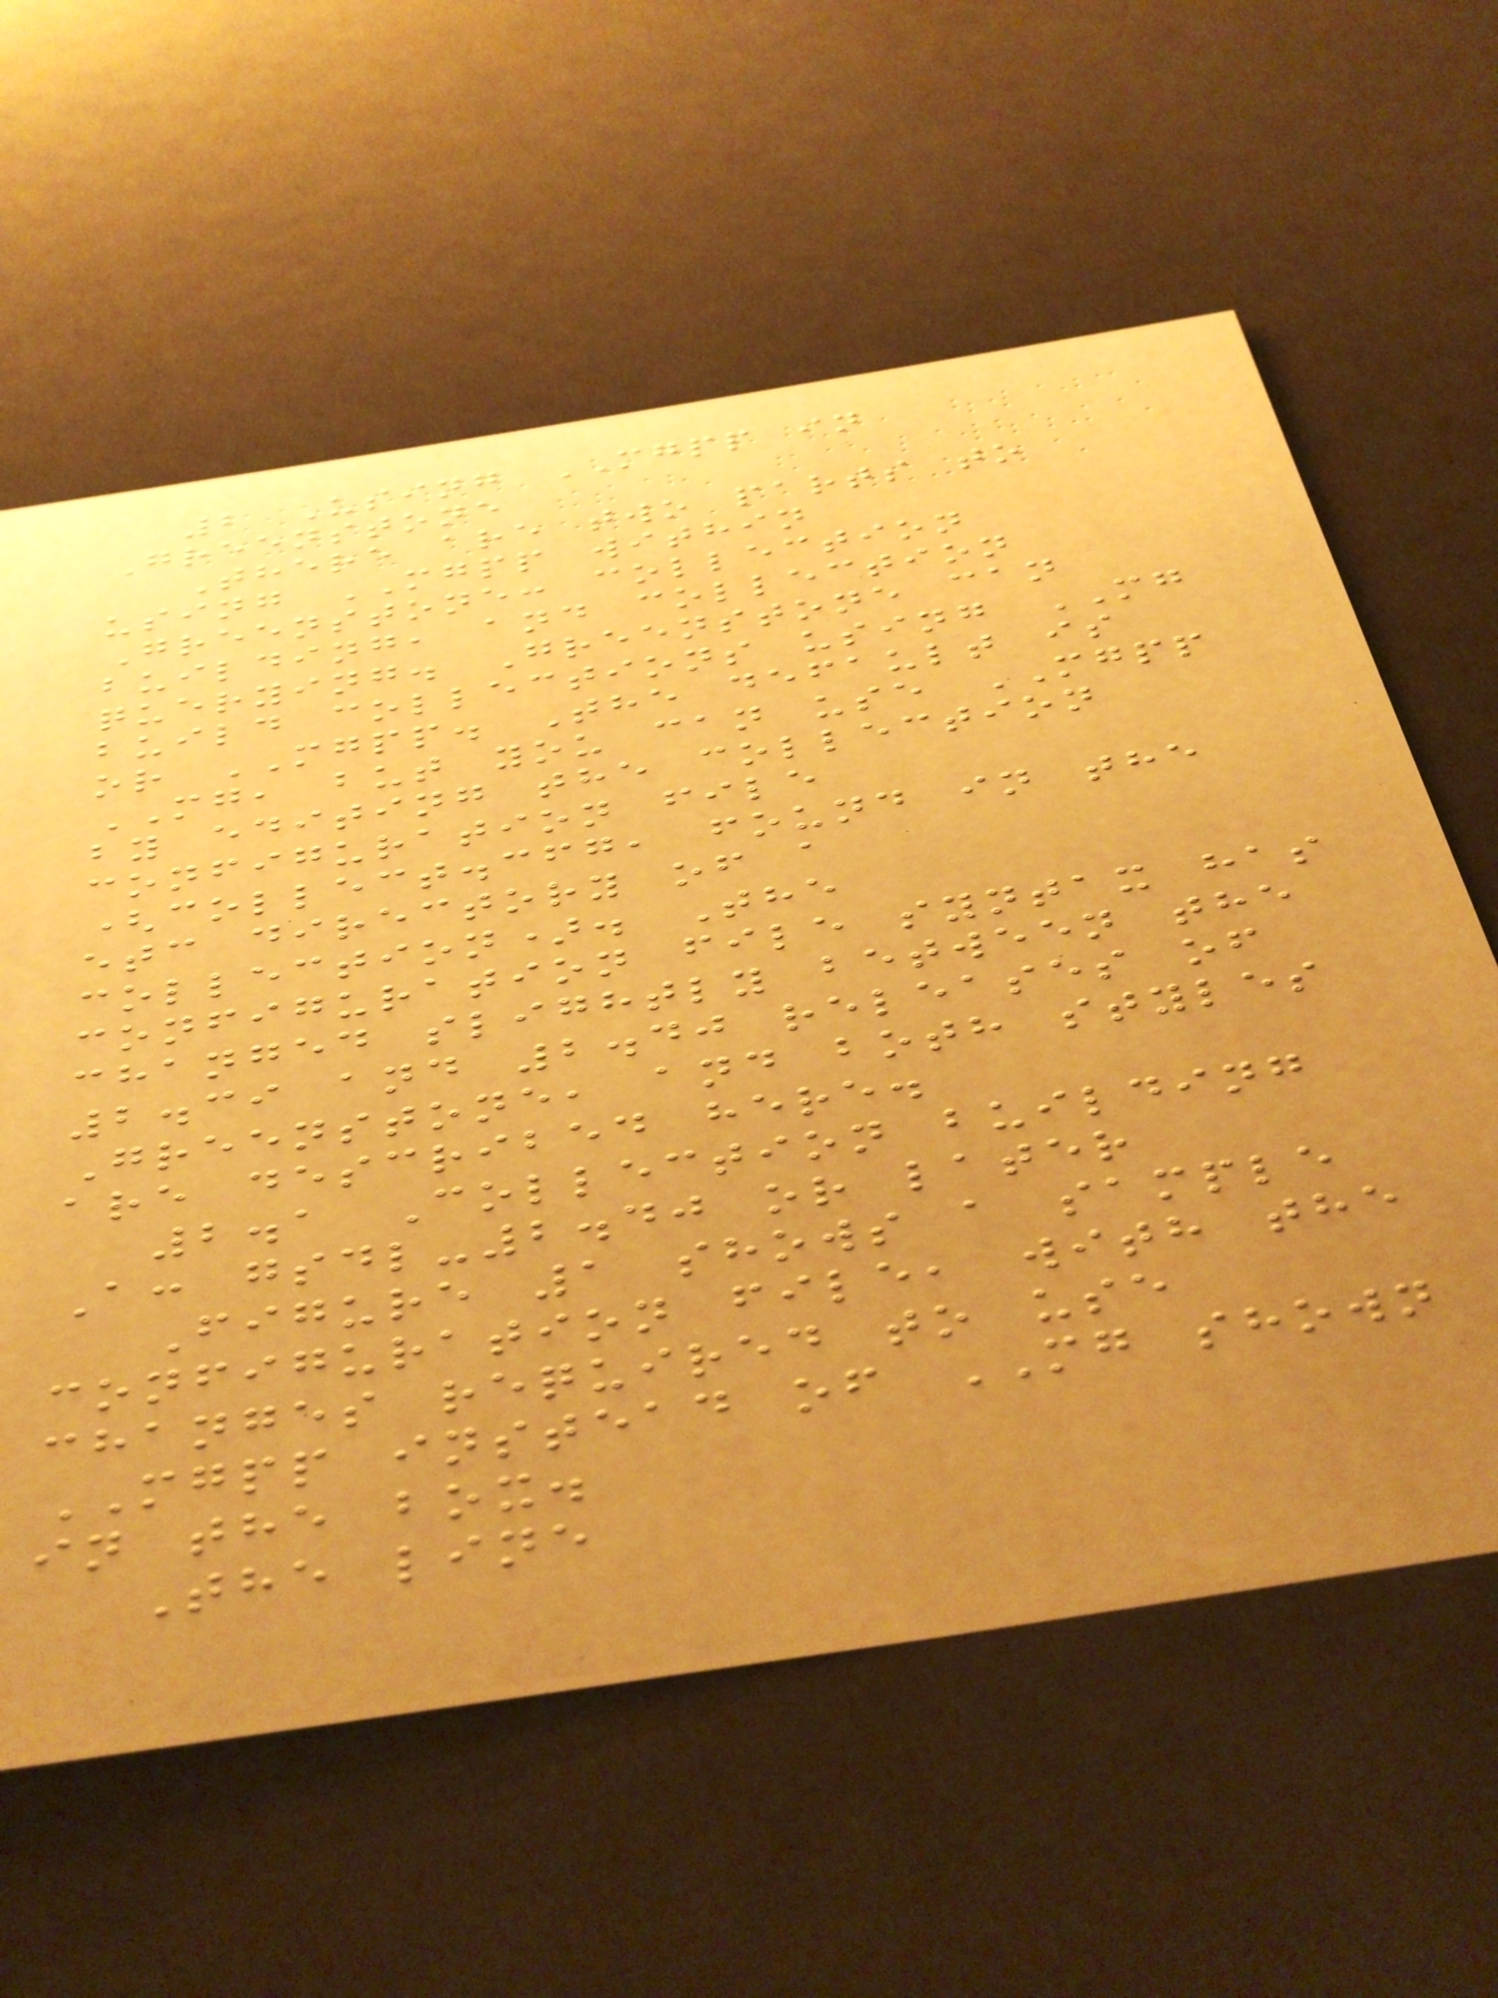2 Using MGPP in
Greenstone
There are two parts to
using MGPP within
Greenstone: collection
building, and collection
querying. Greenstone can
build collections using MG
or MGPP. The default is
MG, but you can use MGPP
by editing the collection
configuration file
(collect.cfg, found in the
etc directory of a
collection). The
configuration file syntax has
changed slightly between the
2.39 and 2.40 releases of
Greenstone, and both styles
are described here.
2.1 Collection building
A: gsdl-2.40 or later
Figure 1 shows a sample
configuration file, with the
changes required to use
MGPP instead of MG shown
in the box.
The line
